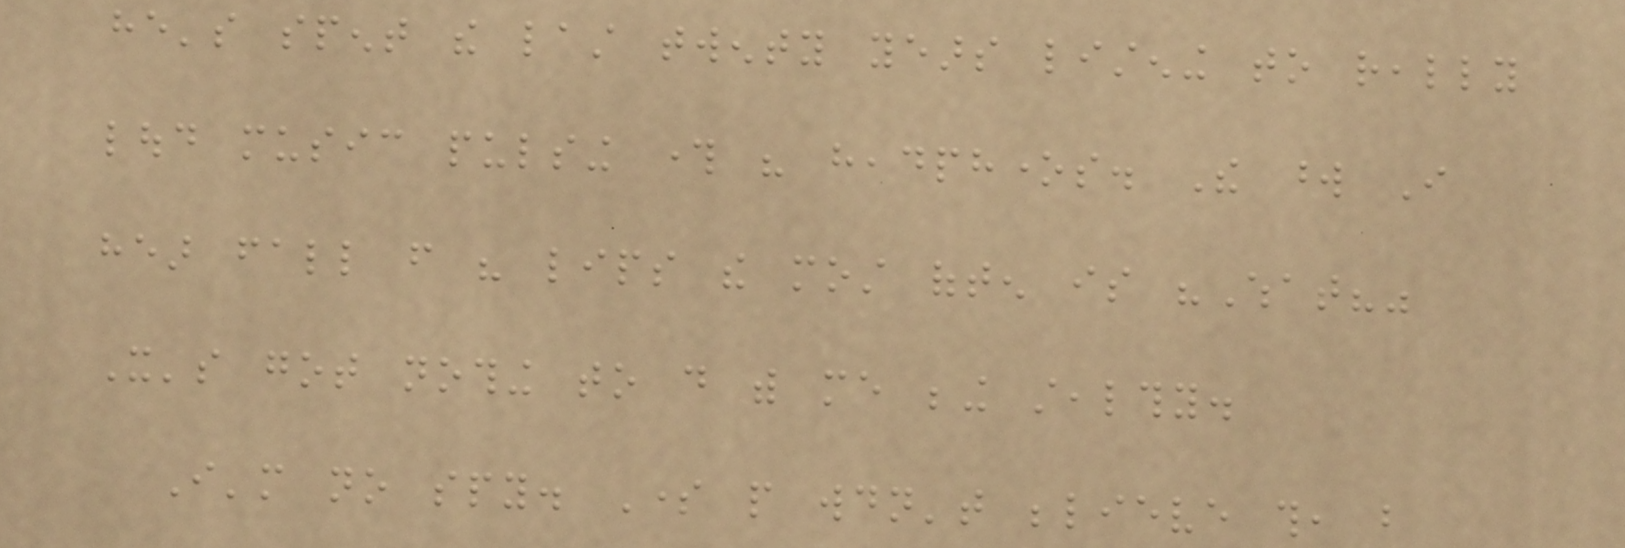he's spent the last twenty years listening to really
loud music pulsing through his headphones. The word I
hear fall from his lips the most often is "What?"
It's got nothing to do with me being stealthy.
I'm no spy. Some people wouldn't believe this, but
